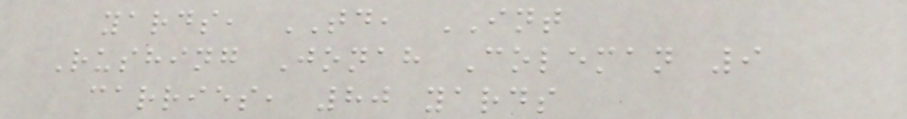yards, TD, INT
Rushing Jonah Coleman 9
carries, 80 yards
